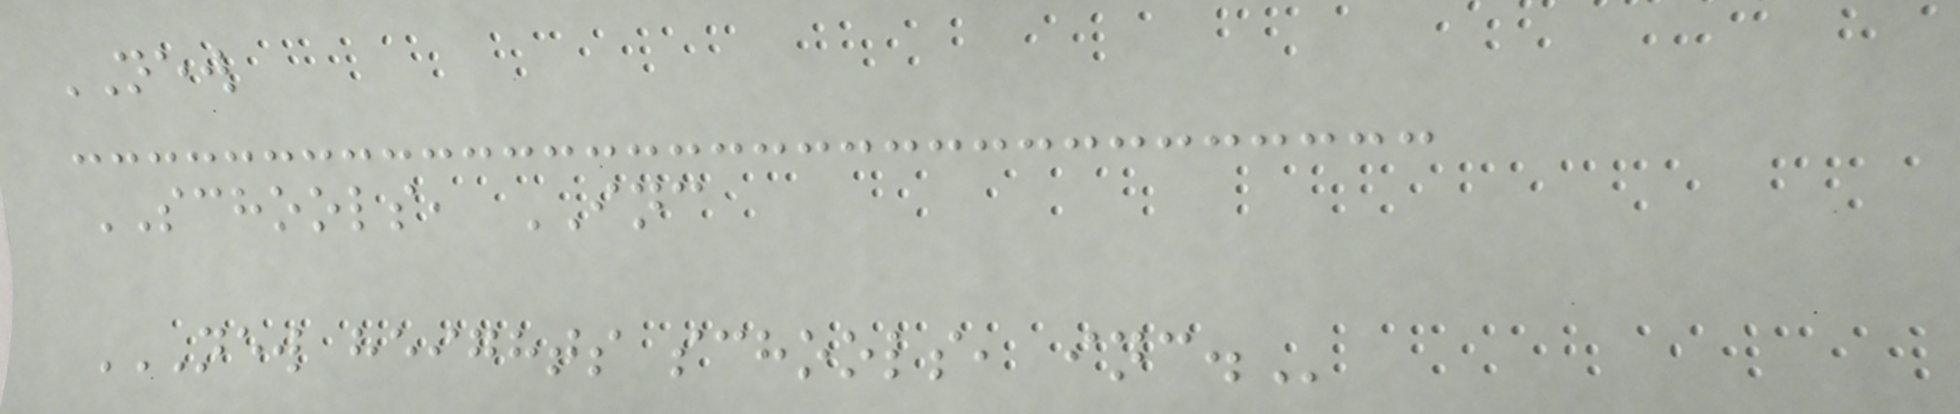NEW
SCHOOLS, INC
NEW HEIGHTS SCHOOLS, INC.
